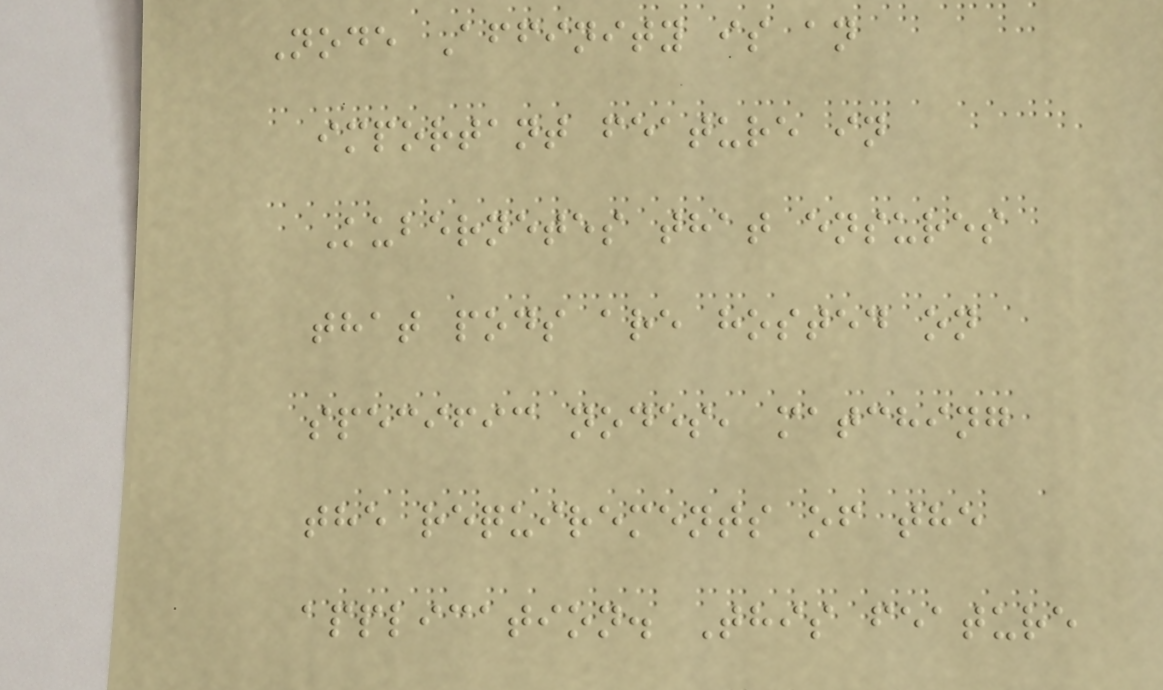Node Affinity is an
important feature in
Kubernetes that ensures
that pods are hosted on
specific nodes, matching
the requirements of the
application. This feature
